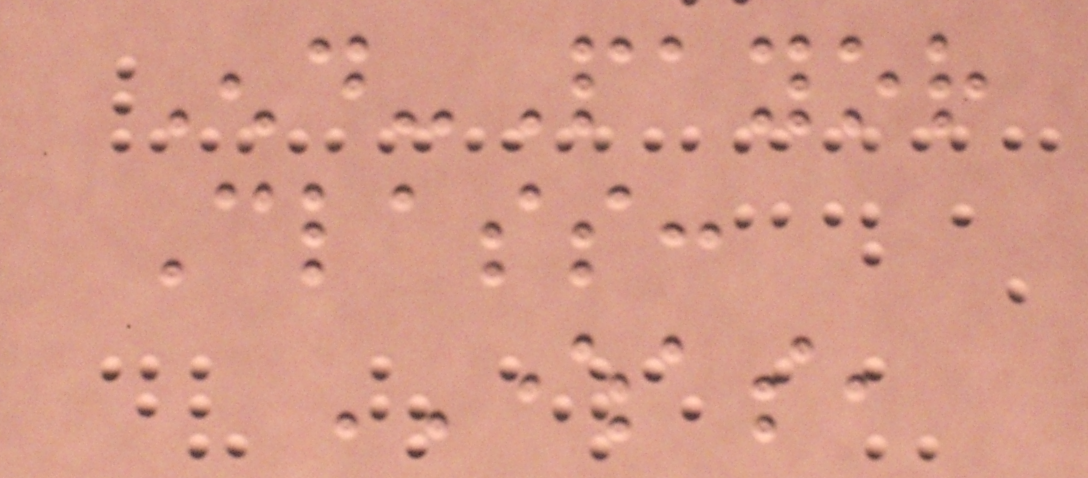End-Payor
Class:
WHEREAS,
